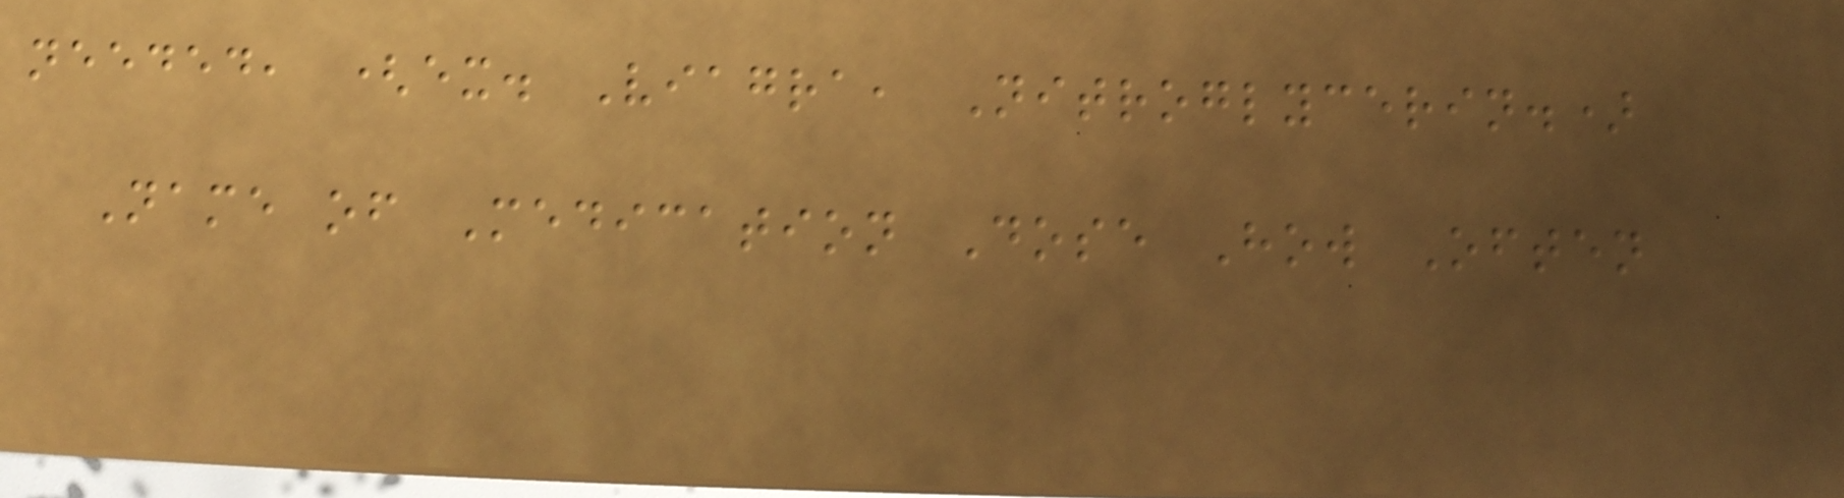needed, (ex. Viagra, Nitroglycerin.)
Name of Medication Dose How Often
